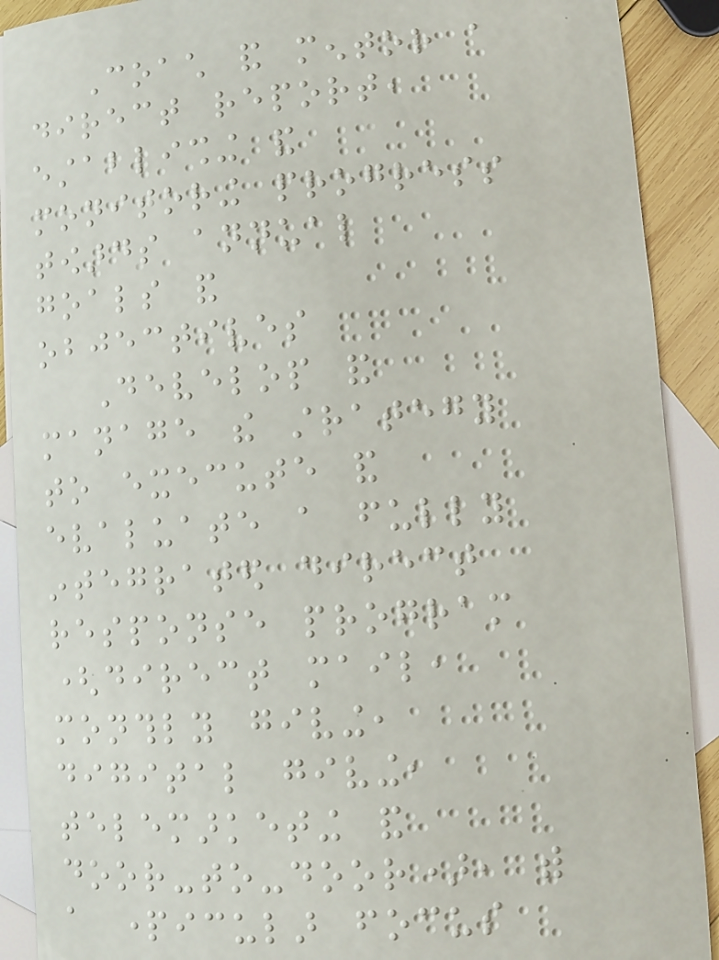Coach and mentor a
direct report,
establishing and
monitoring progress
towards annual
goals and
objectives
Develop and
manage the strategy
to execute and
evaluate a fully
integrated direct
response program
(direct mail,
monthly giving,
digital giving,
telemarketing and
door-to-door), with
a particular focus
